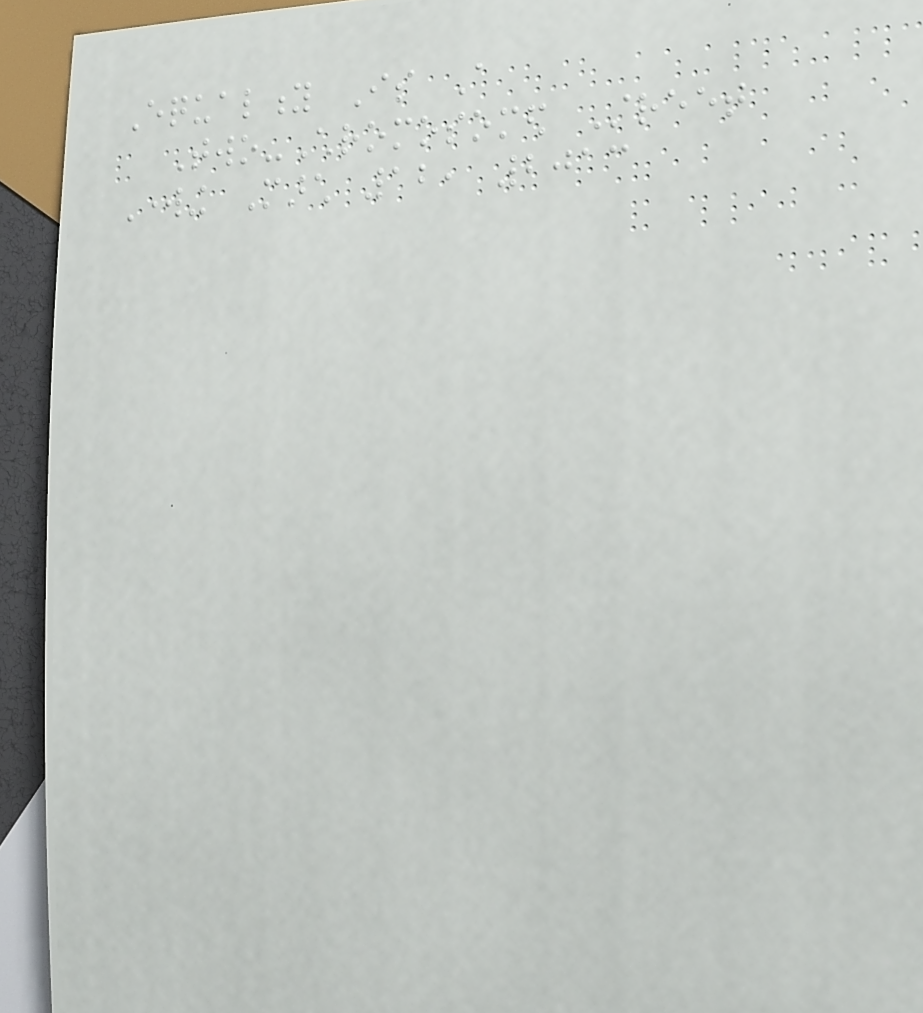Equality Is A
Two-Chromosomed Street
Working March 12, 2013
